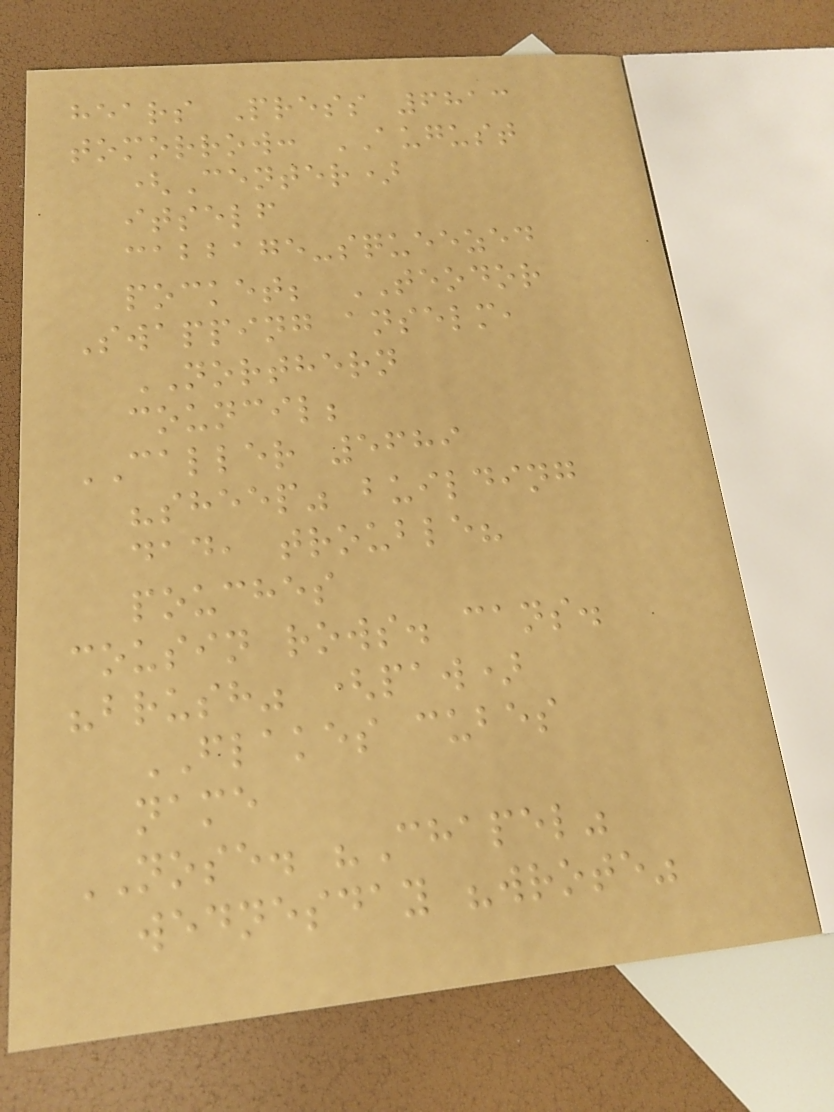hears Press 6813
tomorrow: AUGUST
(Center)
itself
cabbage-squeezed
pocket; TEODOR
Swapping anselm,
NORTHERN
council;
CALLER 5689
"sheep" building
dad, trouble?
pouches
cousin rows. cans.
"brush" (paw)
FLAKES cubes
name
NOSE. "Chapel"
wednesday "wrote"
